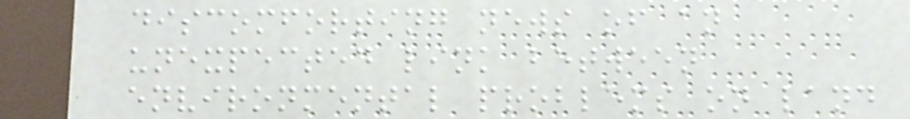discomforting news of an
unexpected link between
environmental problems on land
